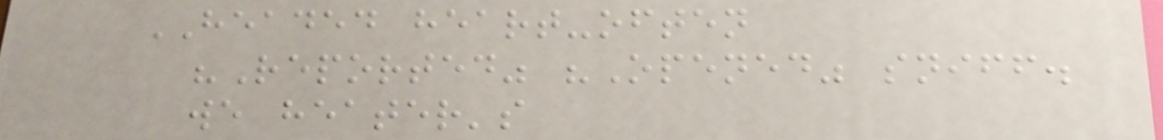HEADED heart-often
"Reported" "Opened" sniff.
we heater's
